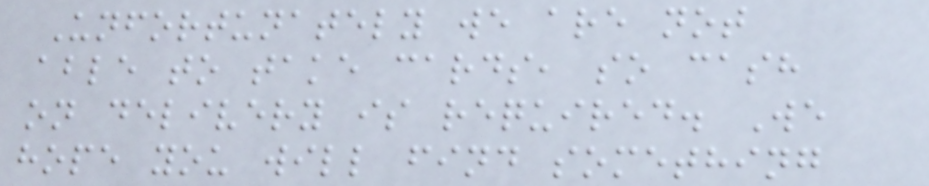Unfortunately we are not
able to take cards, so cash
on delivery is required. We
hope you will find something
